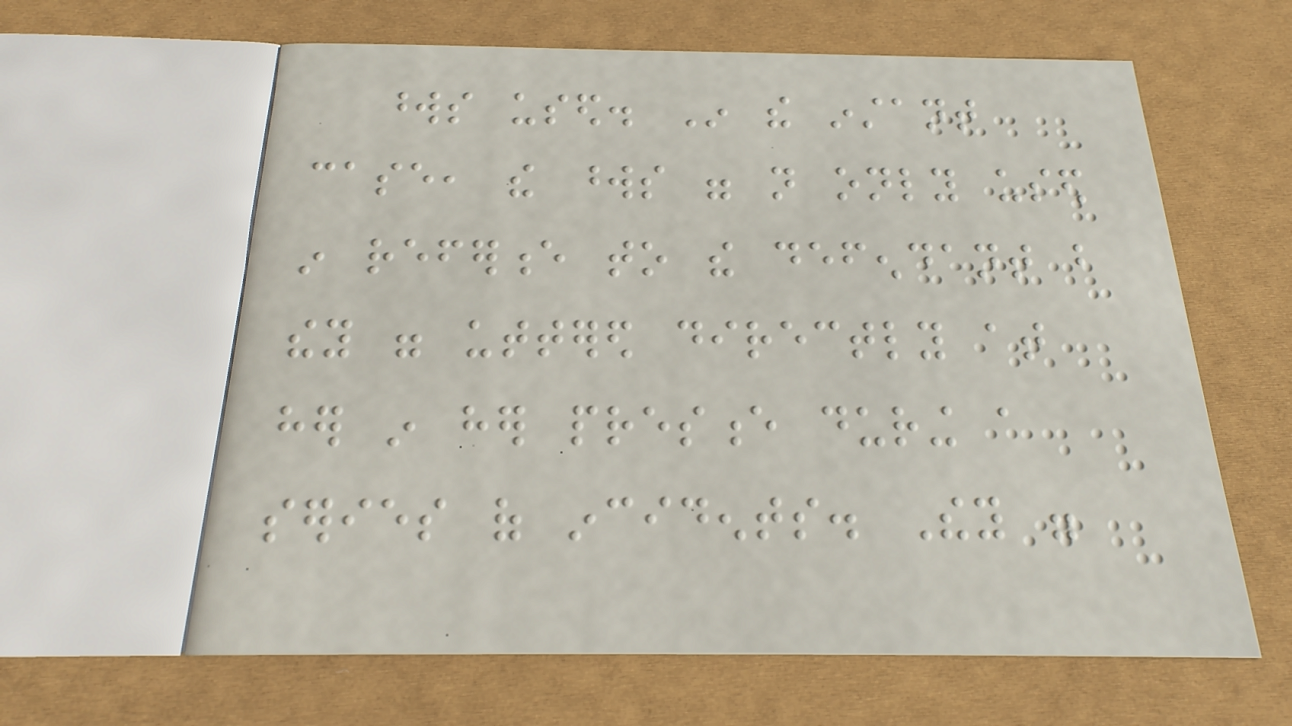words used. In the instant
case, the words were not only used
in reference to the defendant but
they were uttered directly at
her in her presence during a
series of incidents. They were
